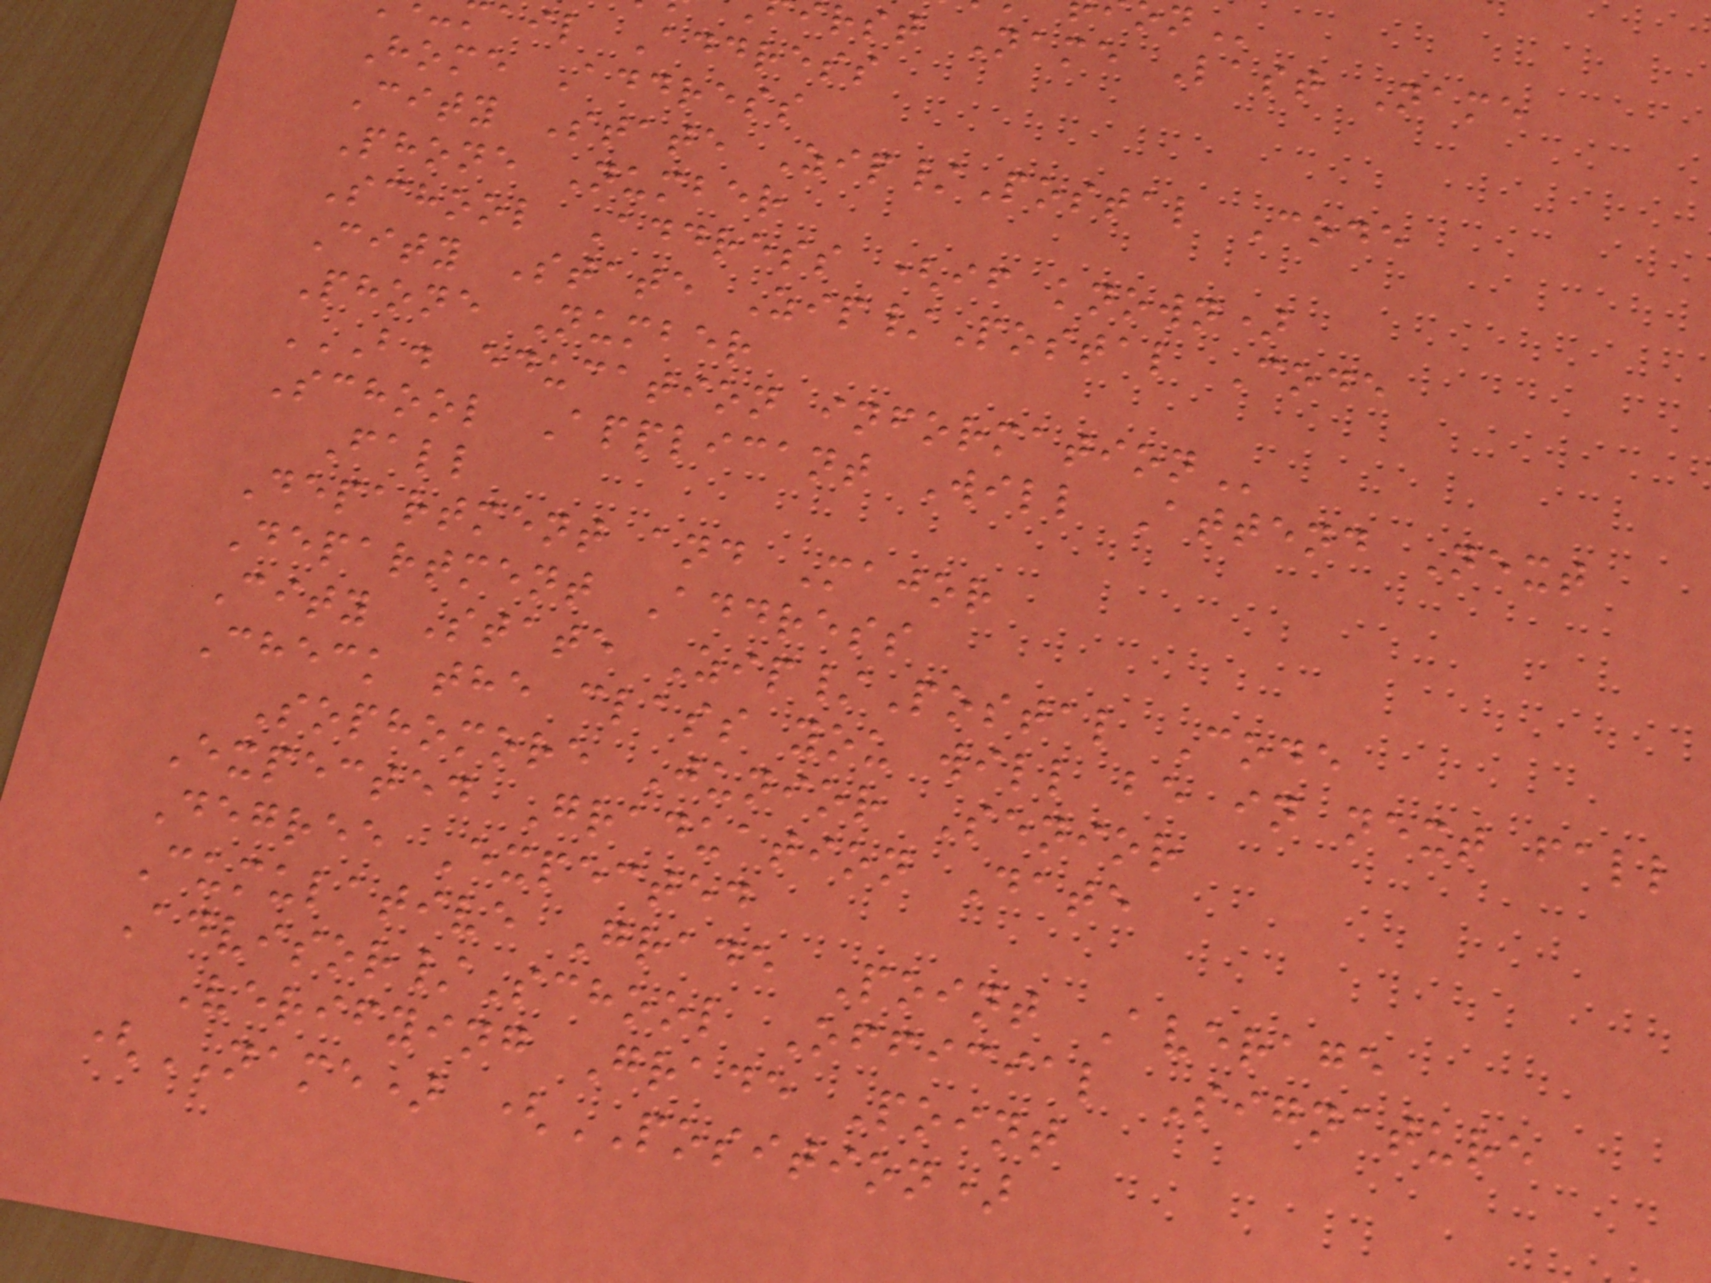rst Name Last Name
ail Address
Home Address
City State Zip/Postal Code
Phone Number
School Address (if known)
City State Zip/Postal Code
Phone Number
B. EDUCATION INFORMATION
School Applicant Will Attend Next
Fall
Department and Major
Department Address
City State Zip/Postal Code
Check the class you will be in next fall
Sophomore Junior Senior
Expected Graduation Date
Degree Expected
Cumulative Grade Point Average
Advisor/School Official Signature
Verifying Grade Point
(NAME) (POSITION)
